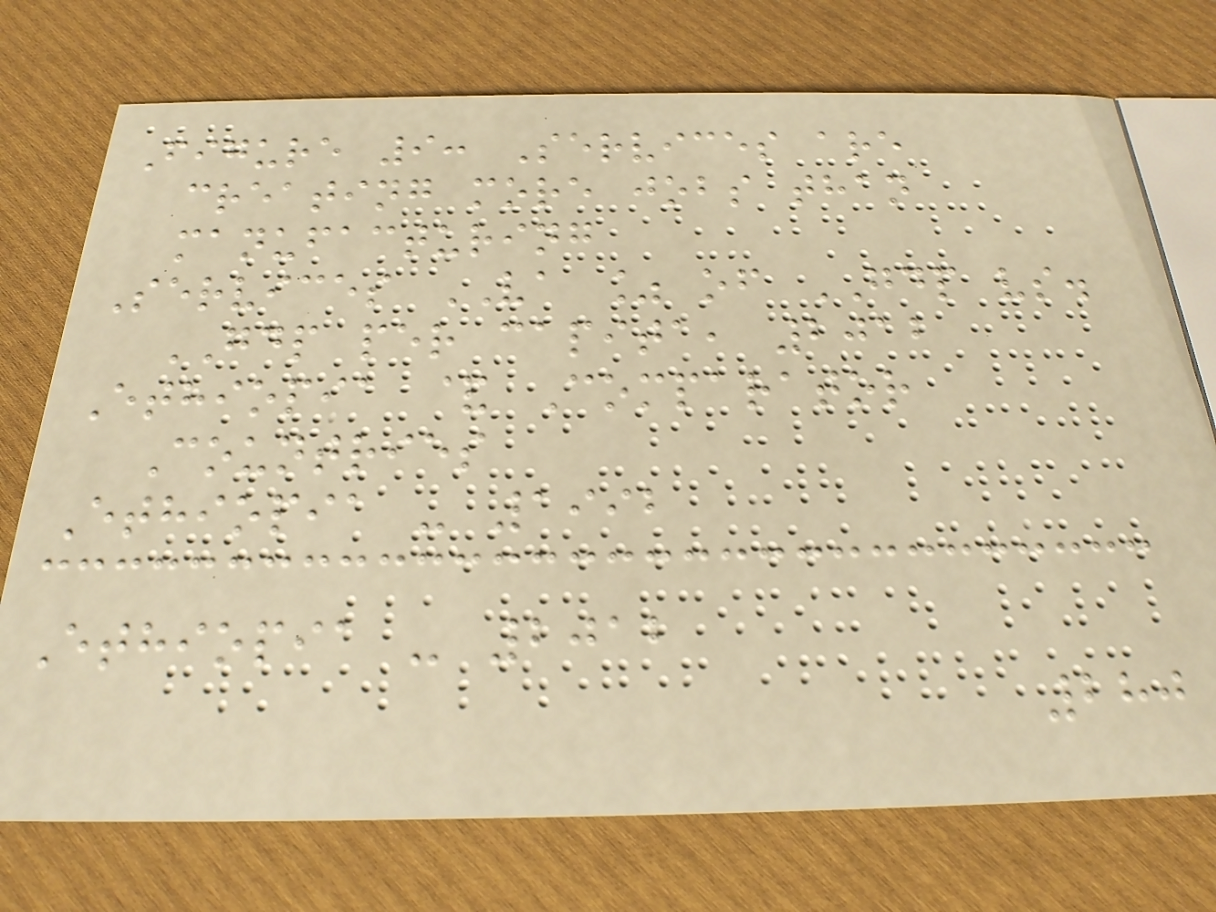Figure 9: Services are
creating more jobs than
manufacturing
Services VA % of GDP vs.
GDP per capita, 2012
Ethiopia & Comparator
Countries
Ethiopia - 1992
Ethiopia - 2012
280
